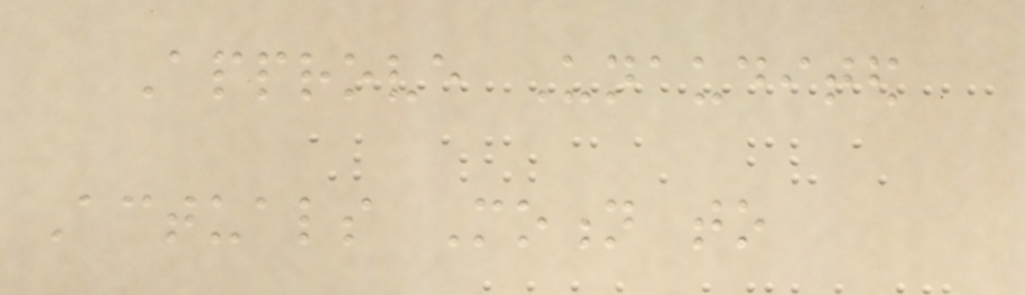Approve Unaudited
Actuals Motion to
